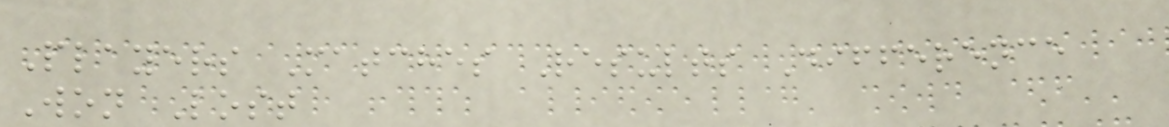Players Matches Results Difference
Won Lost
